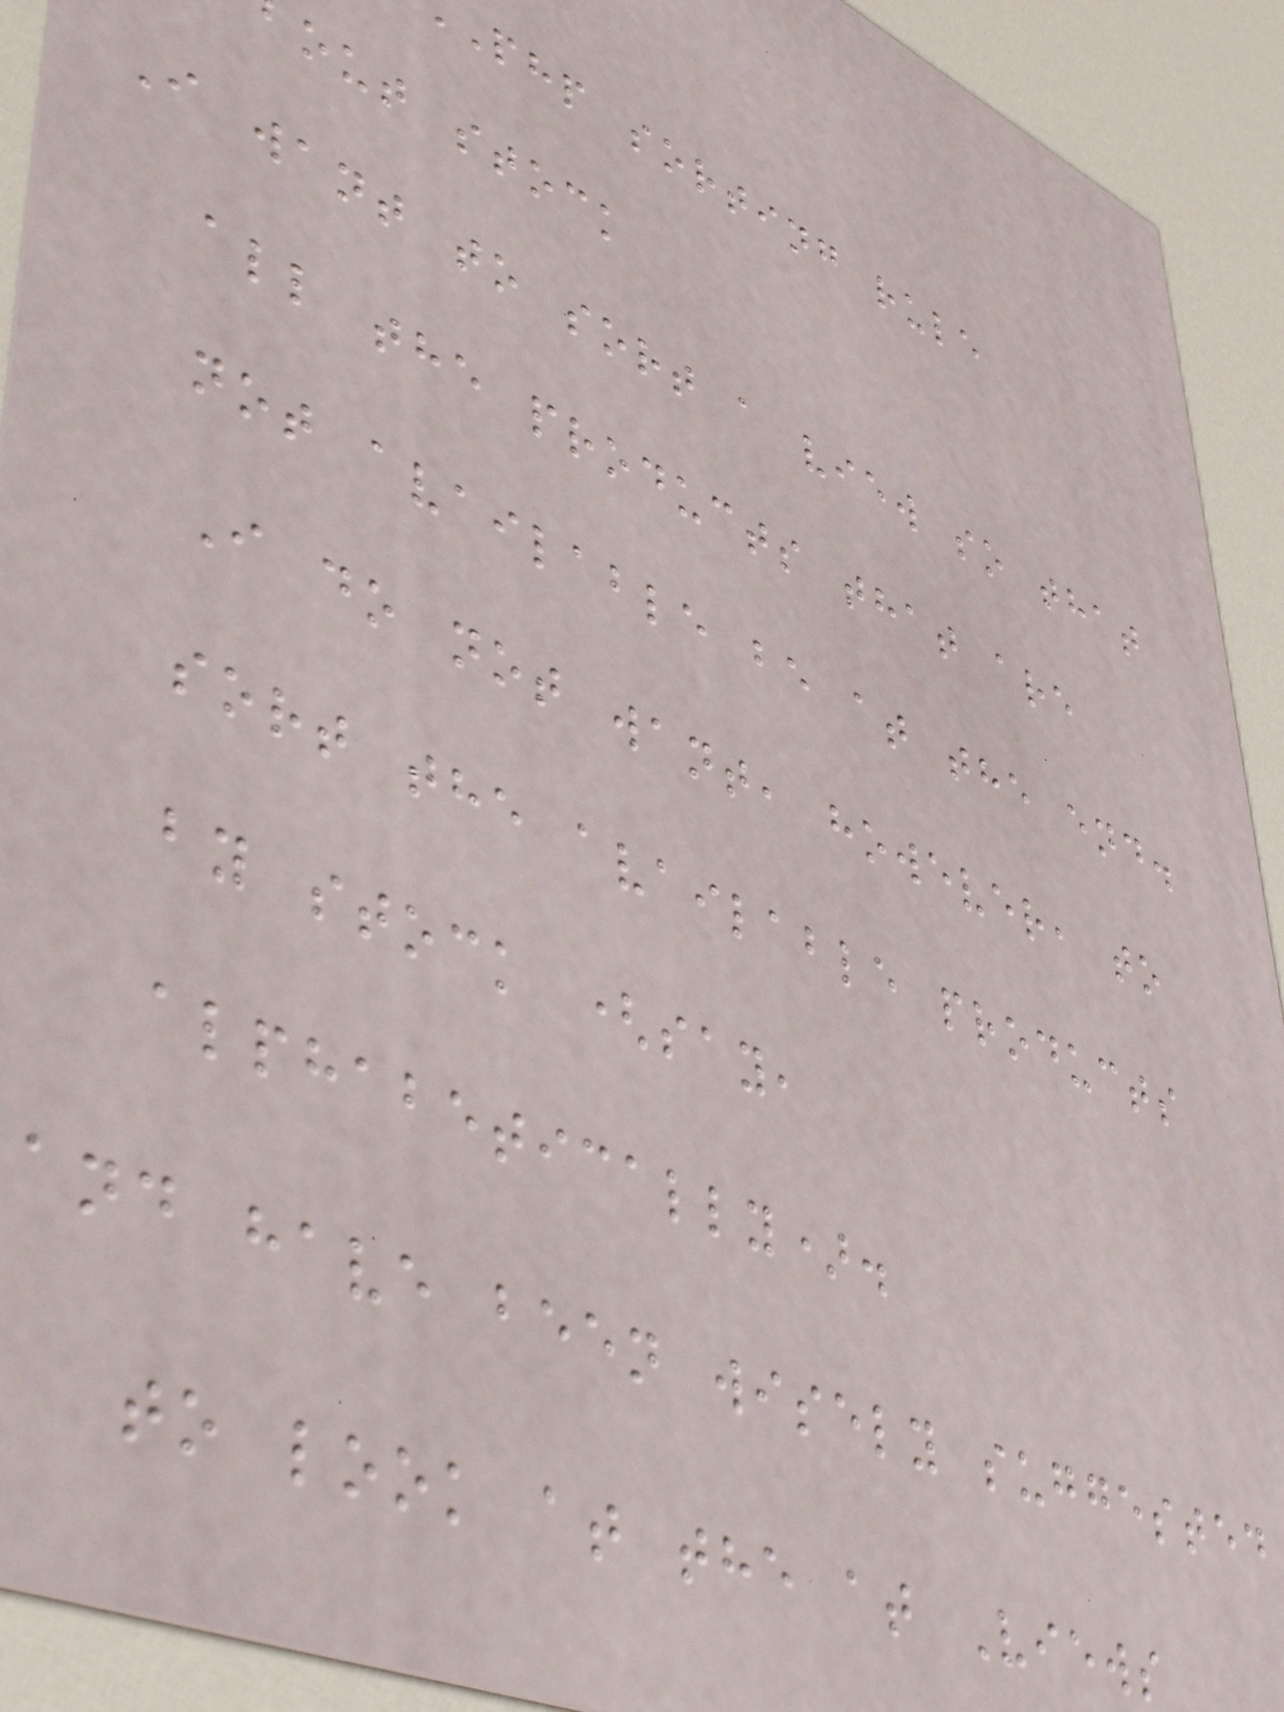php sorting rule
out stock
I want to sort a view so that
all the products that are
not available be at the end.
I do not want, however, to
sort the available products
by stock (say,
alphabetically).
and have been wisely suggested
to look at the at Views
